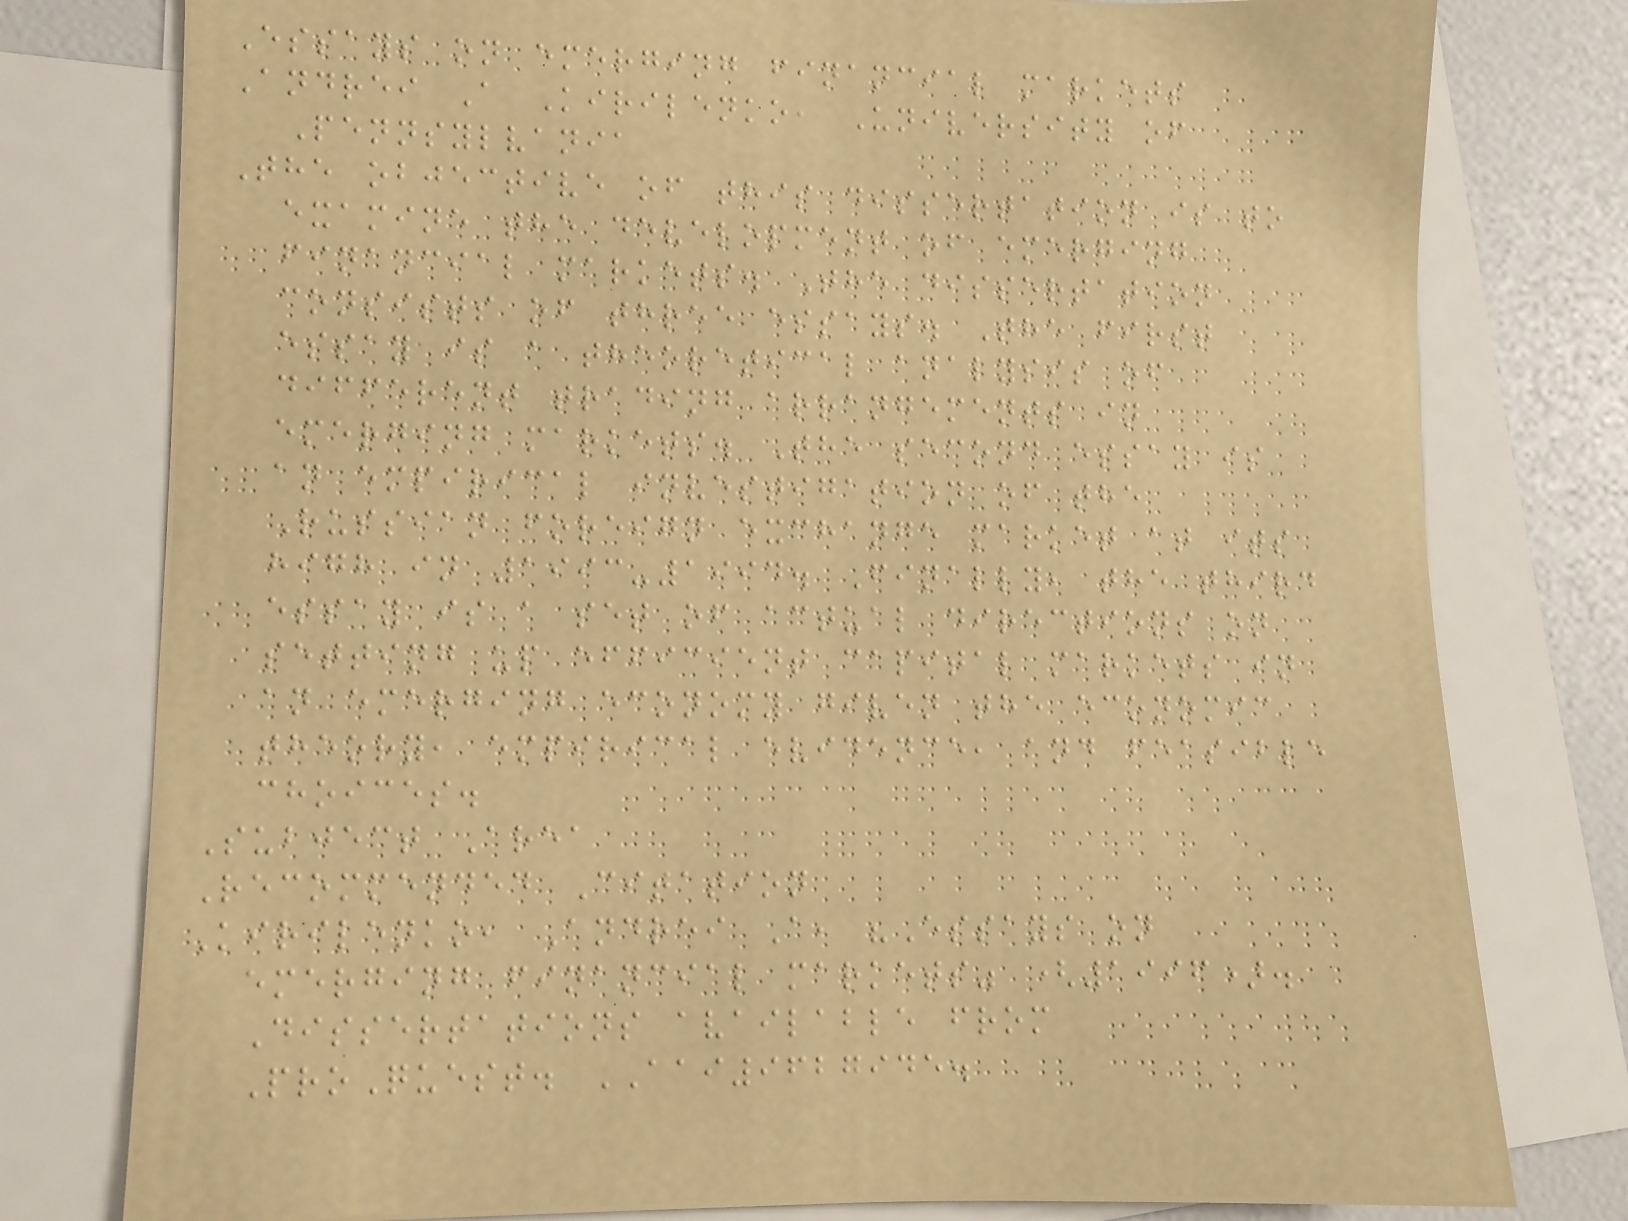Essays on emerging financial markets
Andrei A Kirilenko, University of
Pennsylvania
The objective of this dissertation is to
examine the development of emerging
financial markets. The dissertation
consists of three essays. The first
essay is a theoretical analysis of
different trading arrangements in
emerging markets. The second essay is
an empirical investigation of the
Russian foreign exchange market at its
high in 1993-1994. Finally, the third
essay is a set of actual directions on
setting up efficient capital markets in
an emerging economy given the economic
theory, empirical evidence, and feasible
choices.
Subject Area
Recommended Citation
Kirilenko, Andrei A, "Essays on
emerging financial markets" (1996).
Dissertations available from
ProQuest. AAI9627945.
